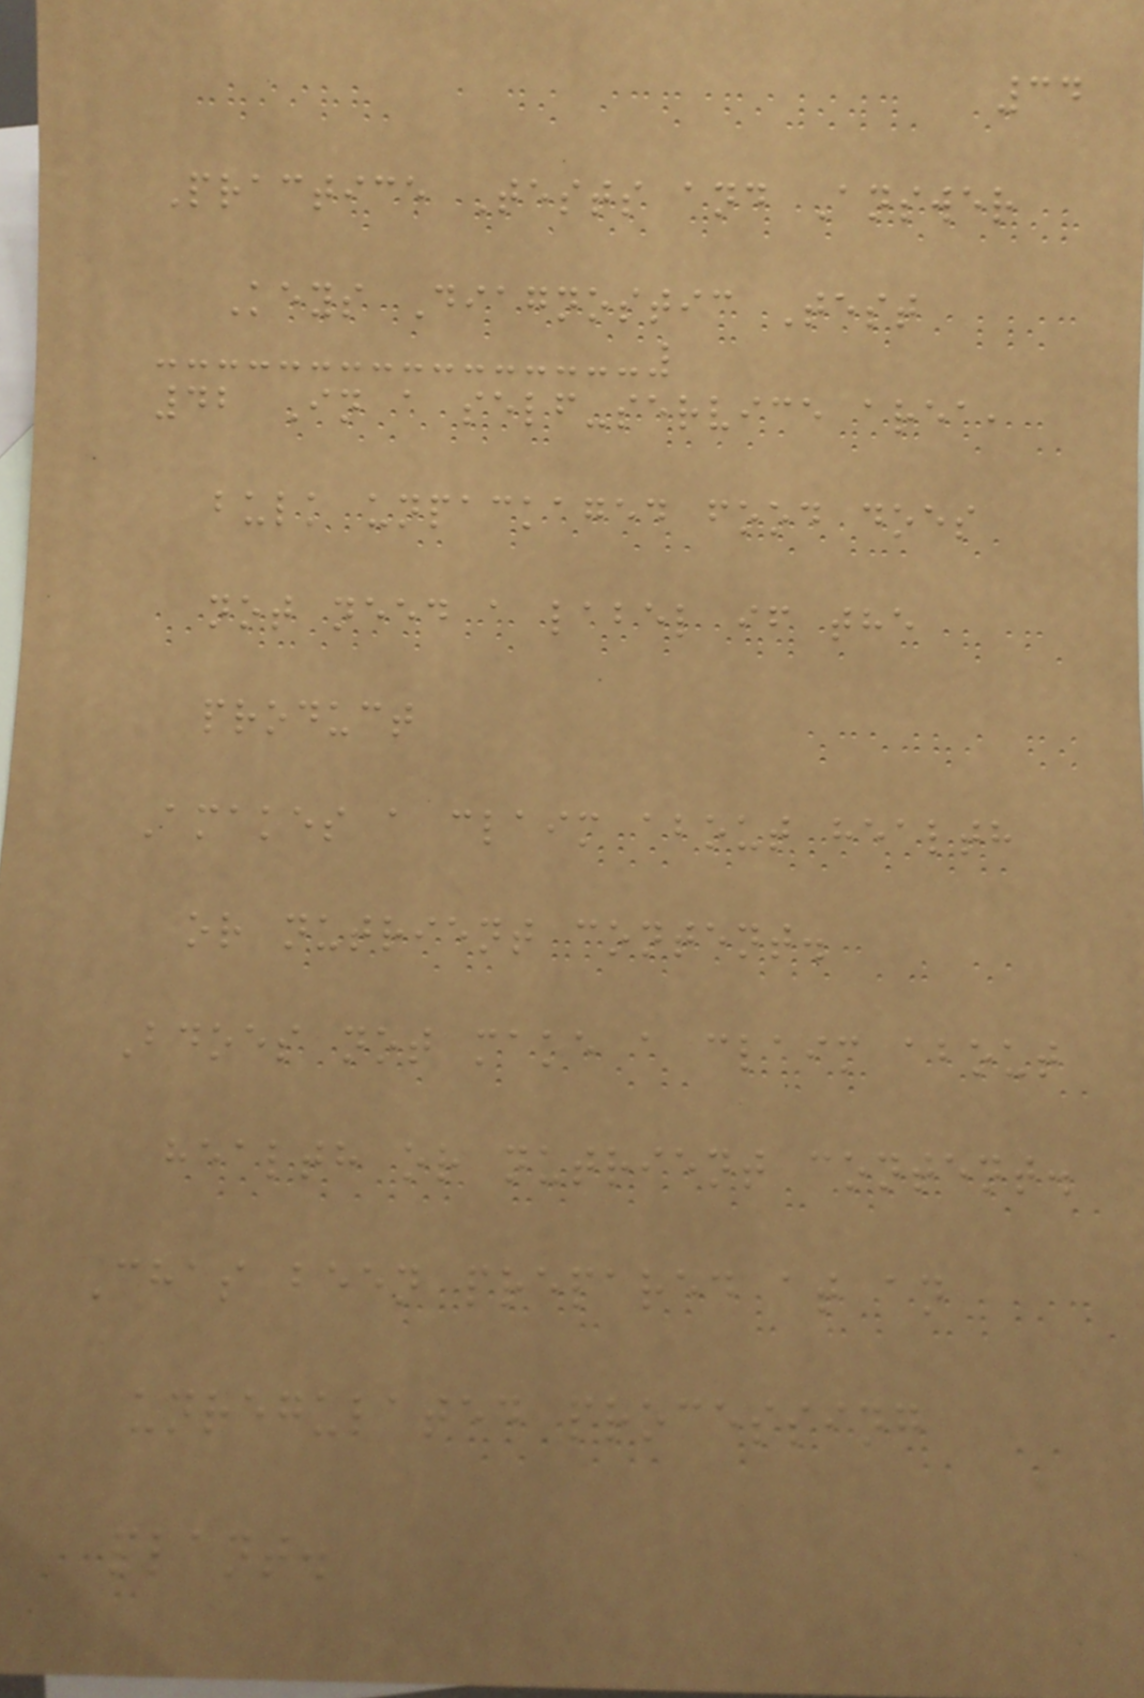34
Practice Tests and Answer
Keys Diagnostic Test
42 In a self-service area,
bulk unpackaged food does
not need a label if the
product
Amakes a claim about health
or nutrient content.
Bdoes not make a claim about
health or nutrient content.
Chas been prepared at an
unregulated processing
plant.
